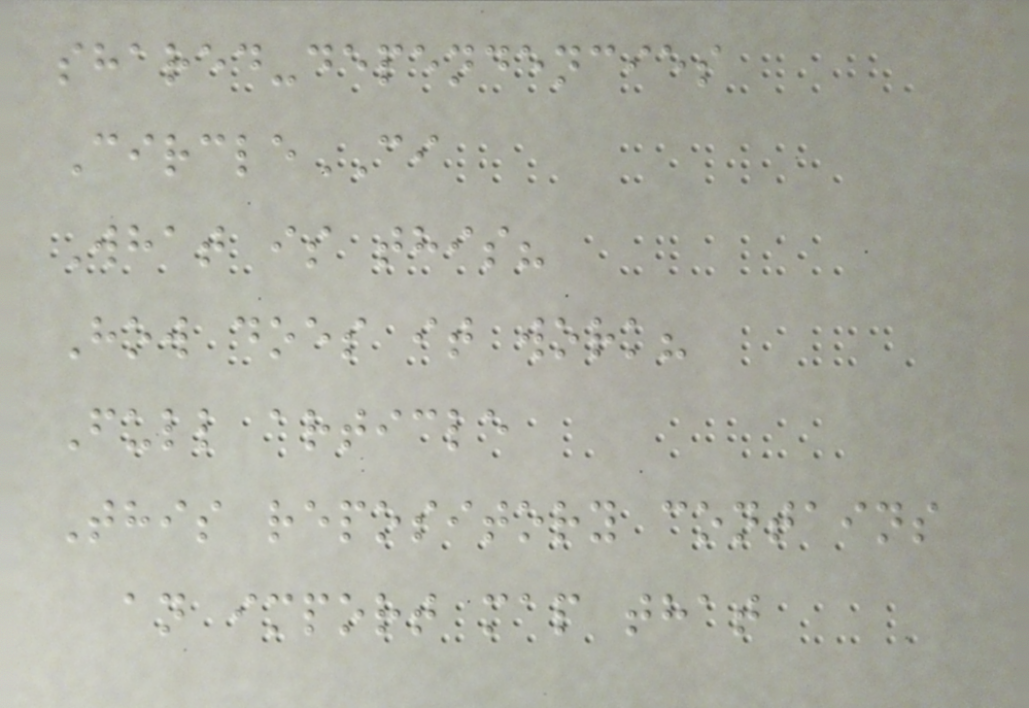shared-dependencies
CircleCI
What is this?
How does it work?
Full article
This repository contains
an import map that
